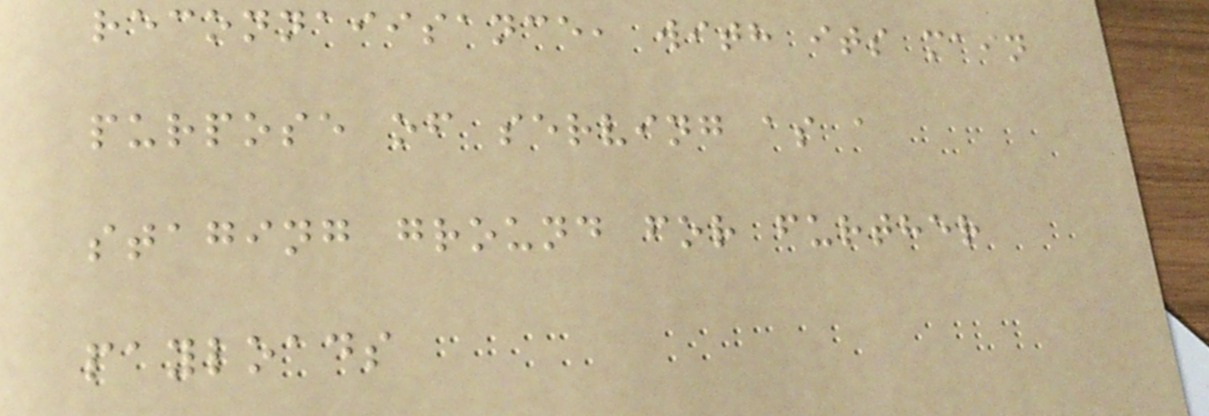reconnaiisance, with its main
purpose of serving as a
staging ground for further
payloads
